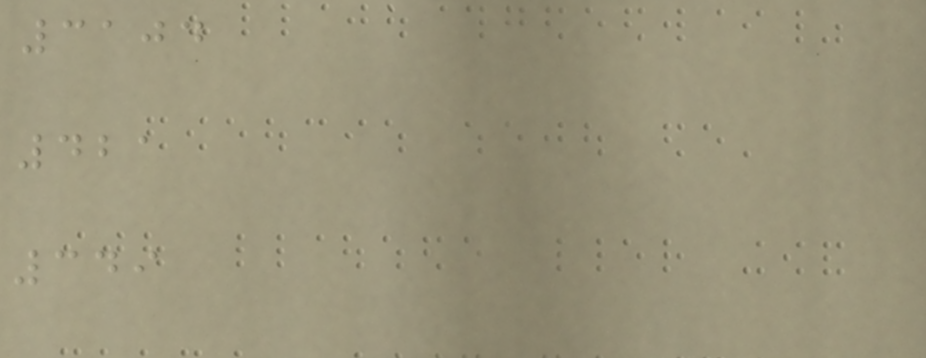3104
421
349
